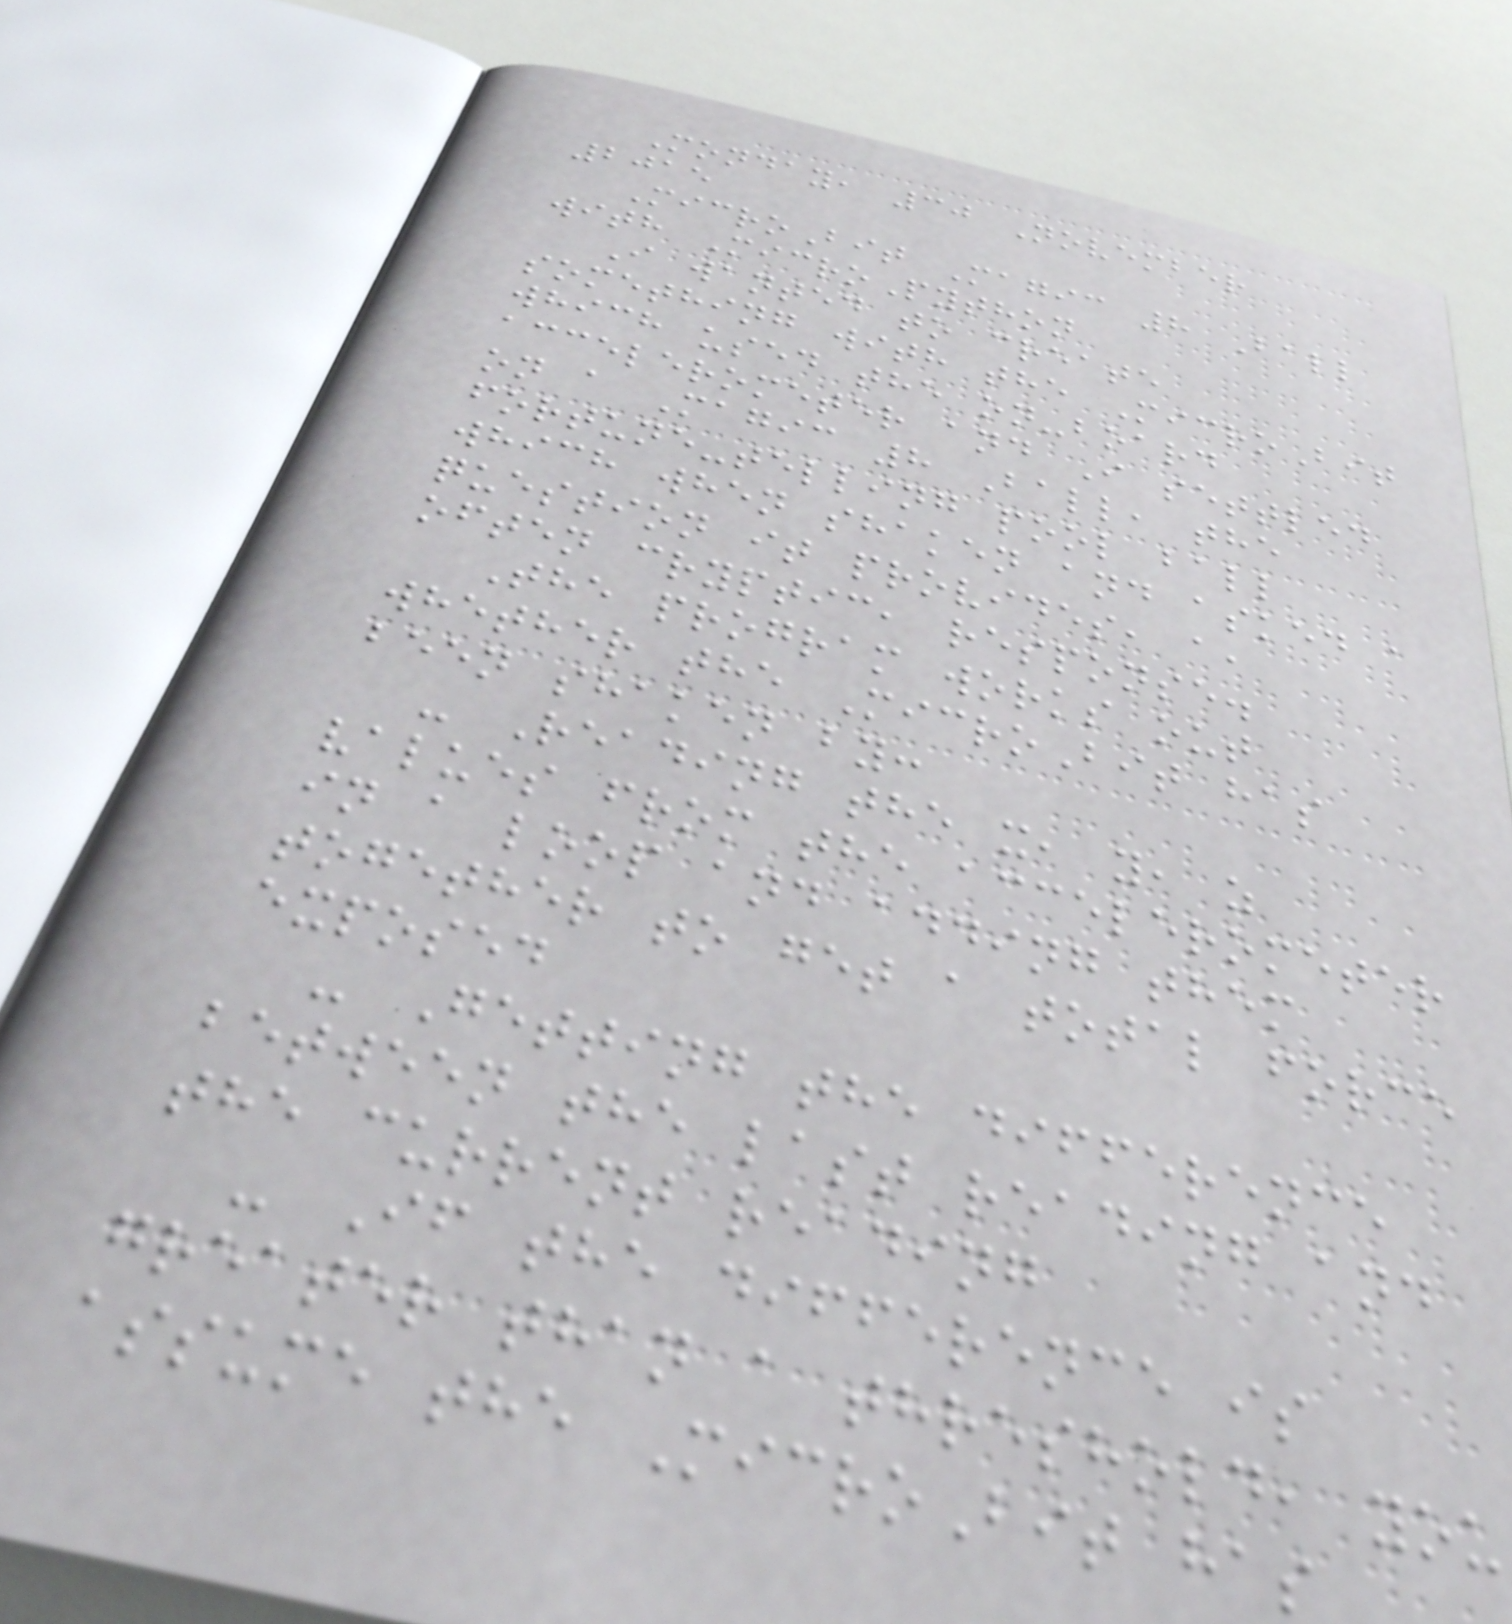Monday, 30 November
2015
MicroBit Magic 8 Ball
with MicroPython
I wanted to create
something with the MicroBit
which used the on-board
accelerometer and I settled
on a Magic 8 Ball, the
fortune-telling pool ball
which when shaken and asked a
question it provides, a,
often cryptic, response.
The program works out
whether the MicroBit has
been shaken by:
- Reading the x, y, z
values from the accelerometer
in a loop and adding them
together to get a total force
exposed
- Getting the difference
between the last reading and
the current reading
- If the difference is
greater than a threshold, you
assume the MicroBit has
